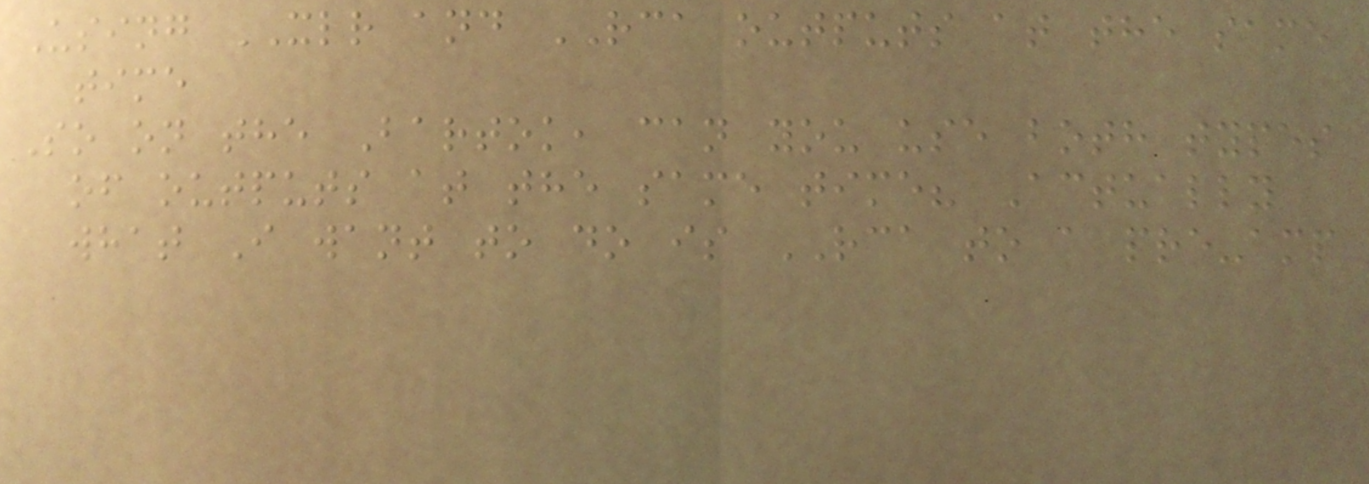Using XLR and RCA outputs at the same
time
So on the Bartok, can you use both types
of outputs at the same time? Actually
what I want to do is RCA to a pre-amp
